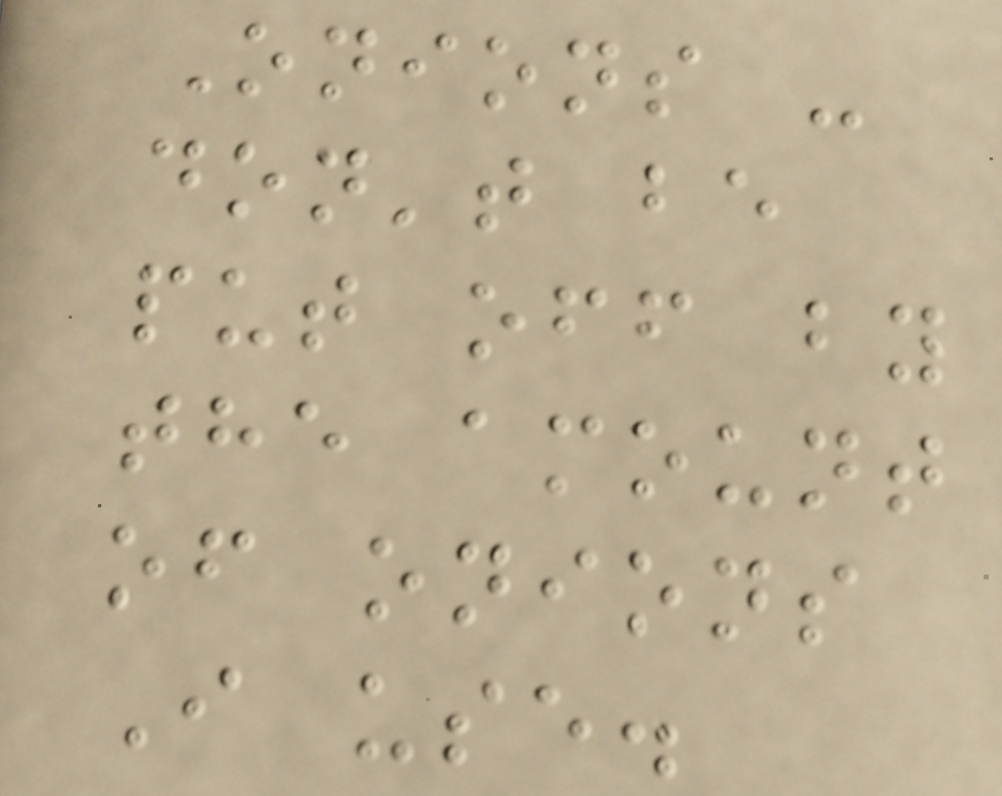Onions -
don't be
put off by
the amount
of onions
I use.
